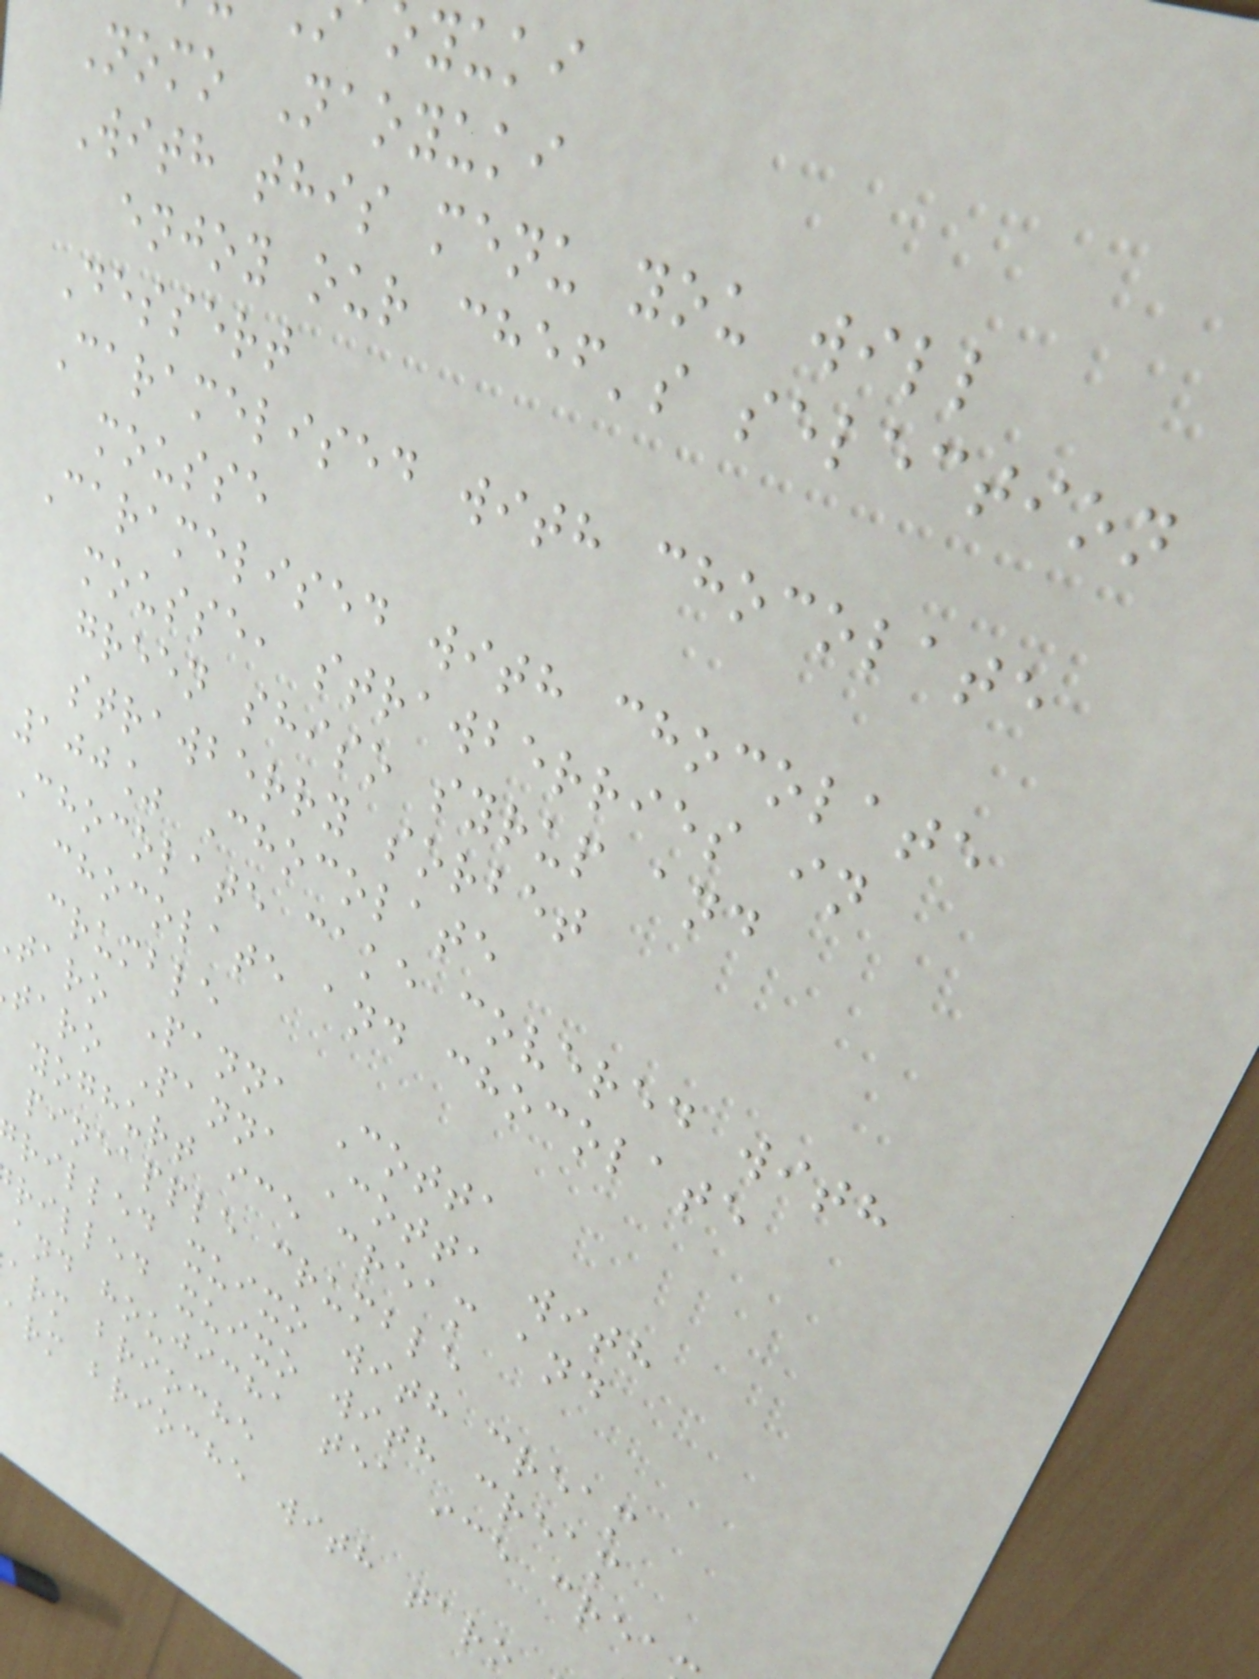oyuki
Nomo Naoyuki
With this menu you will
enjoy our chef's selection
Dessert
Caramelised with chocolate
mousse
Caramelised with chocolate
mousse, strawberries in
green shiso syrup and
strawberry sorbet
100% Chocolate
Chocolate cake covered with
chocolate and chocolate
crumble
taro Panna Cotta
taro Panna Cotta with
yoghurt ice cream and
pineapple crumble
rilled xuixo with cream
rilled xuixo with cream
and houjicha tea ice crea
arm brioche
arm brioche with taro
